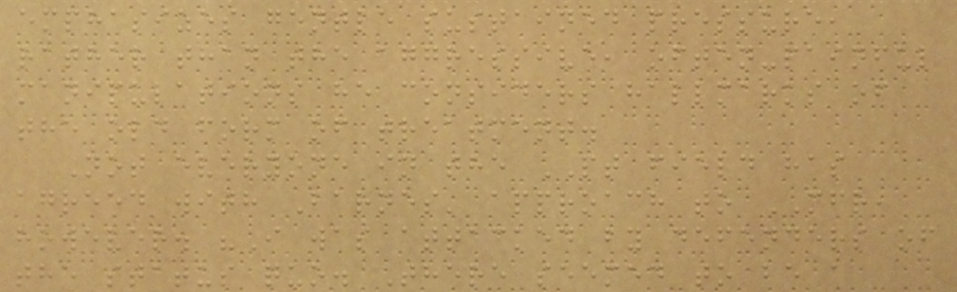emphasizes gentle sustained pressure,
rather than the aggressive, often-painful
manipulations he considers hallmarks of
the old form of treatment.
Not everyone in the PT field has
agreed with Barnes' approach to MFR,
however. "I was attacked by defenders of
the status quo. There seemed to be a
